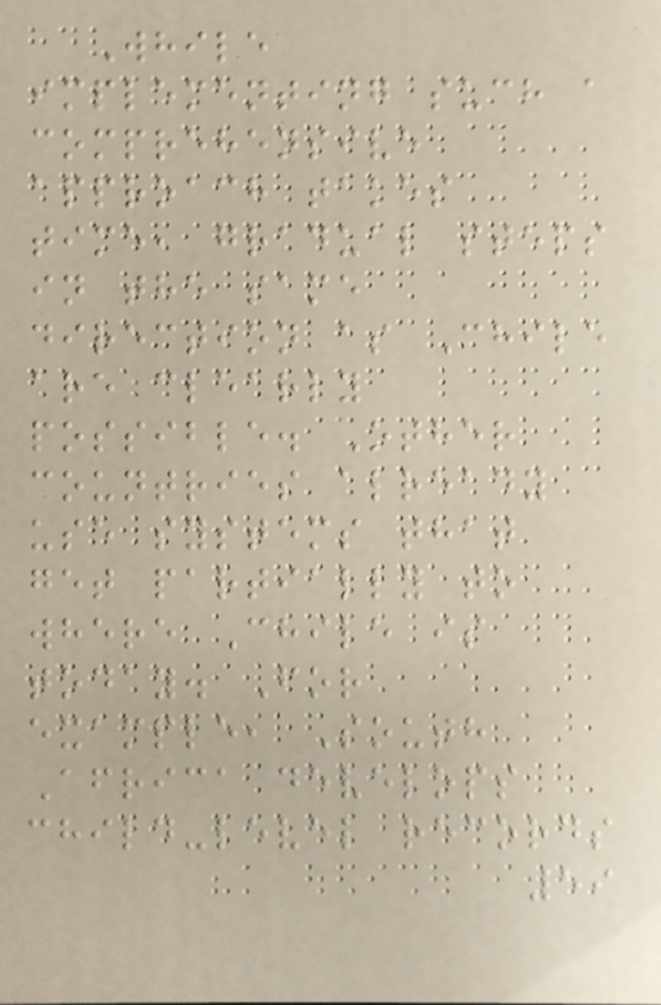While
implementing such a
comprehensive
approach takes
time, gradual steps
in the same
direction as Chile
are clearly
possible. Other
countries already
use systems that
get partially to
where Chile is
today. For
example, South
Africa develops
child-level records
59
